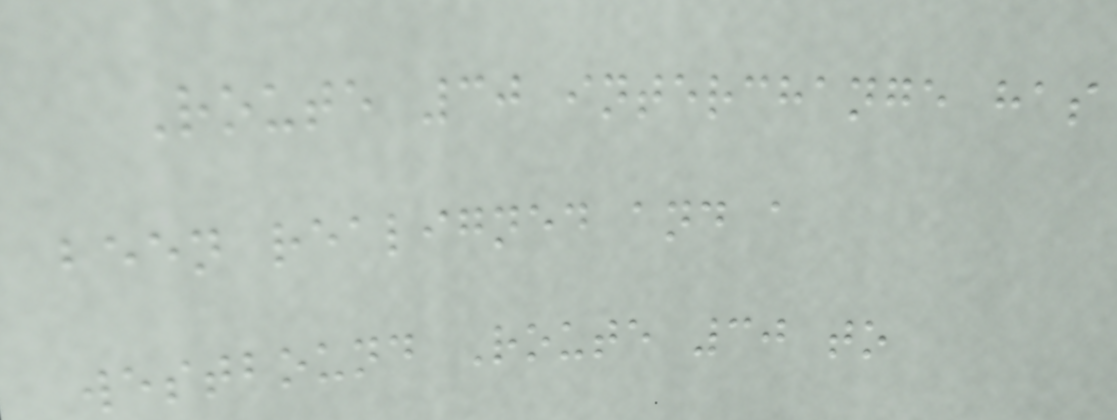Route 30 interchange has
been realigned and a
westbound Route 30 to
